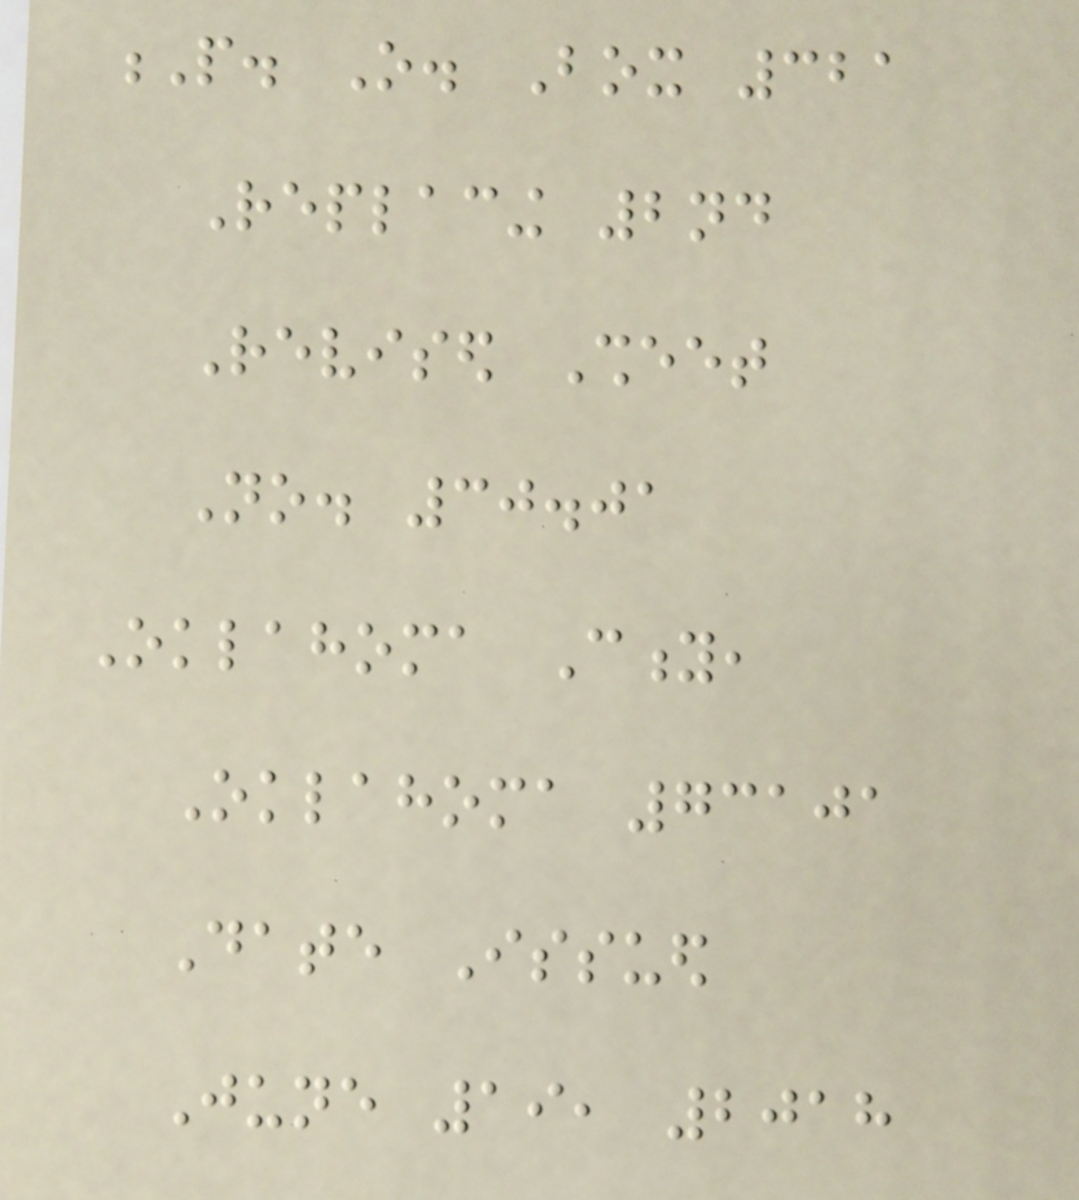P. O. Box 321
Replacing 2nd
Revised Sheet
No. 30.01
Oklahoma City,
Oklahoma 73101
Date Issued
June 19, 2018
